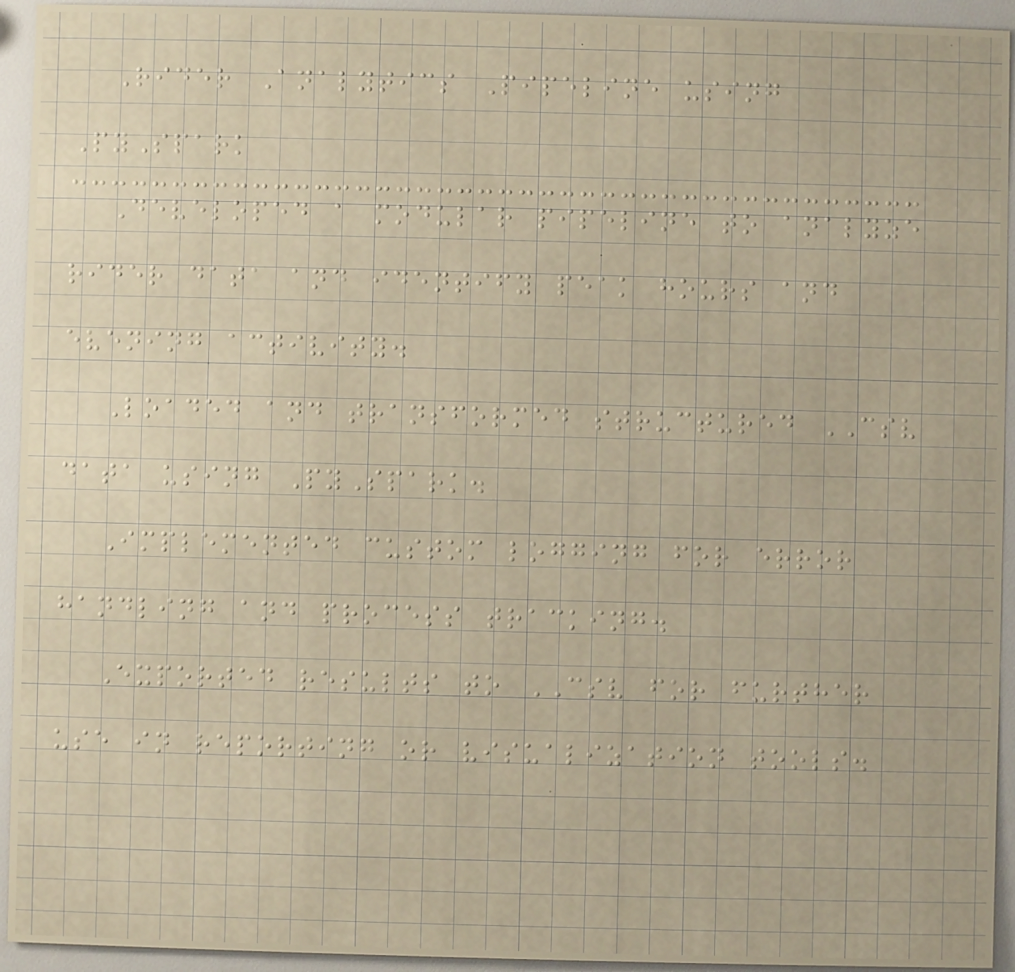Rider Analytics Pipeline using
PySpark
Developed a modular pipeline to analyze
rider data and identify peak hours and
evening activity.
Loaded and transformed structured CSV
data using PySpark.
Implemented custom logging for error
handling and process tracking.
Exported results to CSV for further
use in reporting or visualization tools.
